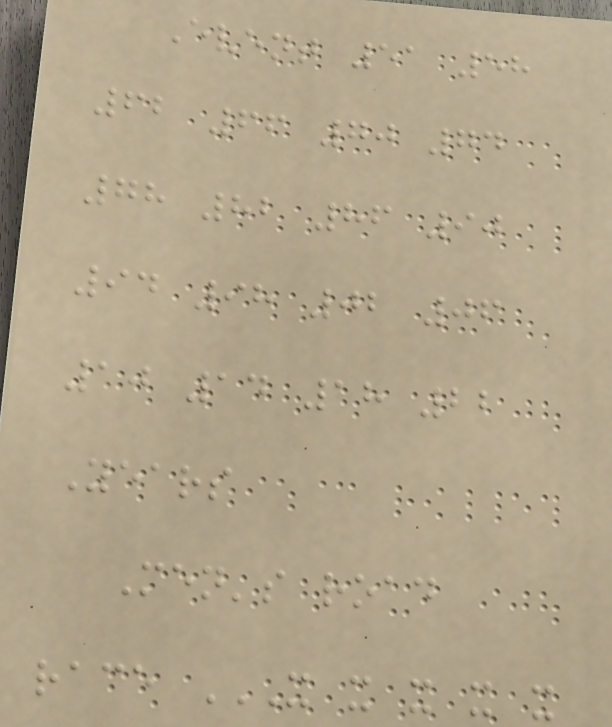Event 51 58
62 66 70 74
78 82 86 90
94 98 02 06
10 14 18 22
Years
Men's road
race X X X X X
